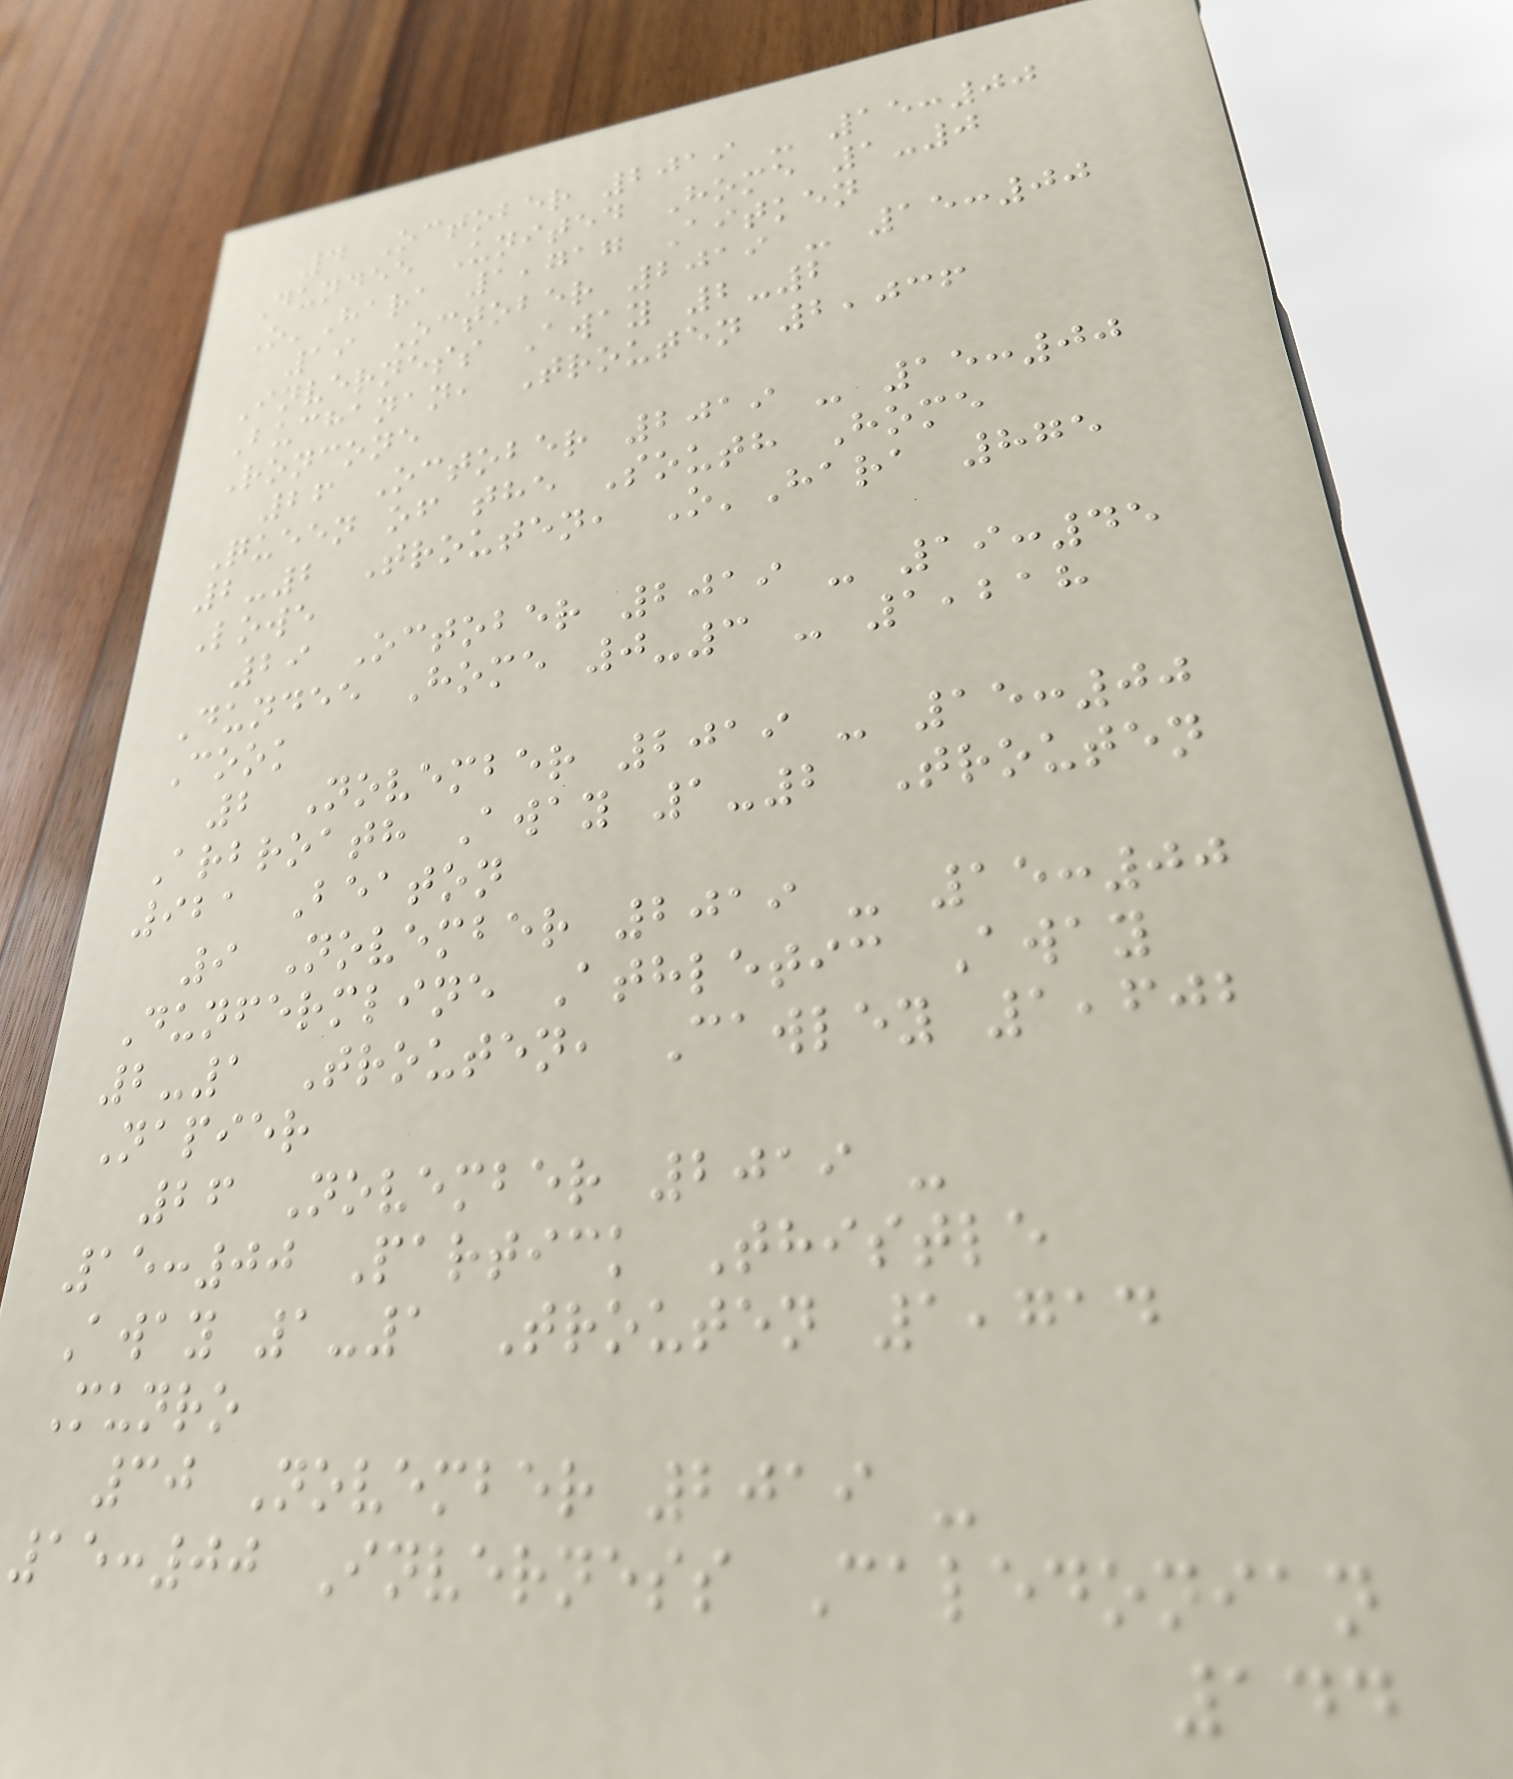4 October 2019 - 15:00
Dundee United Home 1-0
O'Hara 1,717 Aitken
19 October 2019 - 15:00
Inverness Away 2-2
Buchanan, Trouten 2,036
Roncone
26 October 2019 - 15:00
Queen of the South Home
2-2 Trouten, O'Hara 875
Lowe
29 October 2019 - 19:45
Dundee Home 0-3 - 1,218
Cook
2 November 2019 - 15:00
Arbroath Away 1-2 Trouten
921 Beaton
9 November 2019 - 15:00
Dunfermline Athletic Away
2-1 Trouten, Cawley 1,602
Napier
26 November 2019 -
15:00 Partick Thistle
Away 1-1 Trouten 1,714
Munro
30 November 2019 -
15:00 Inverness Caledonian
144
